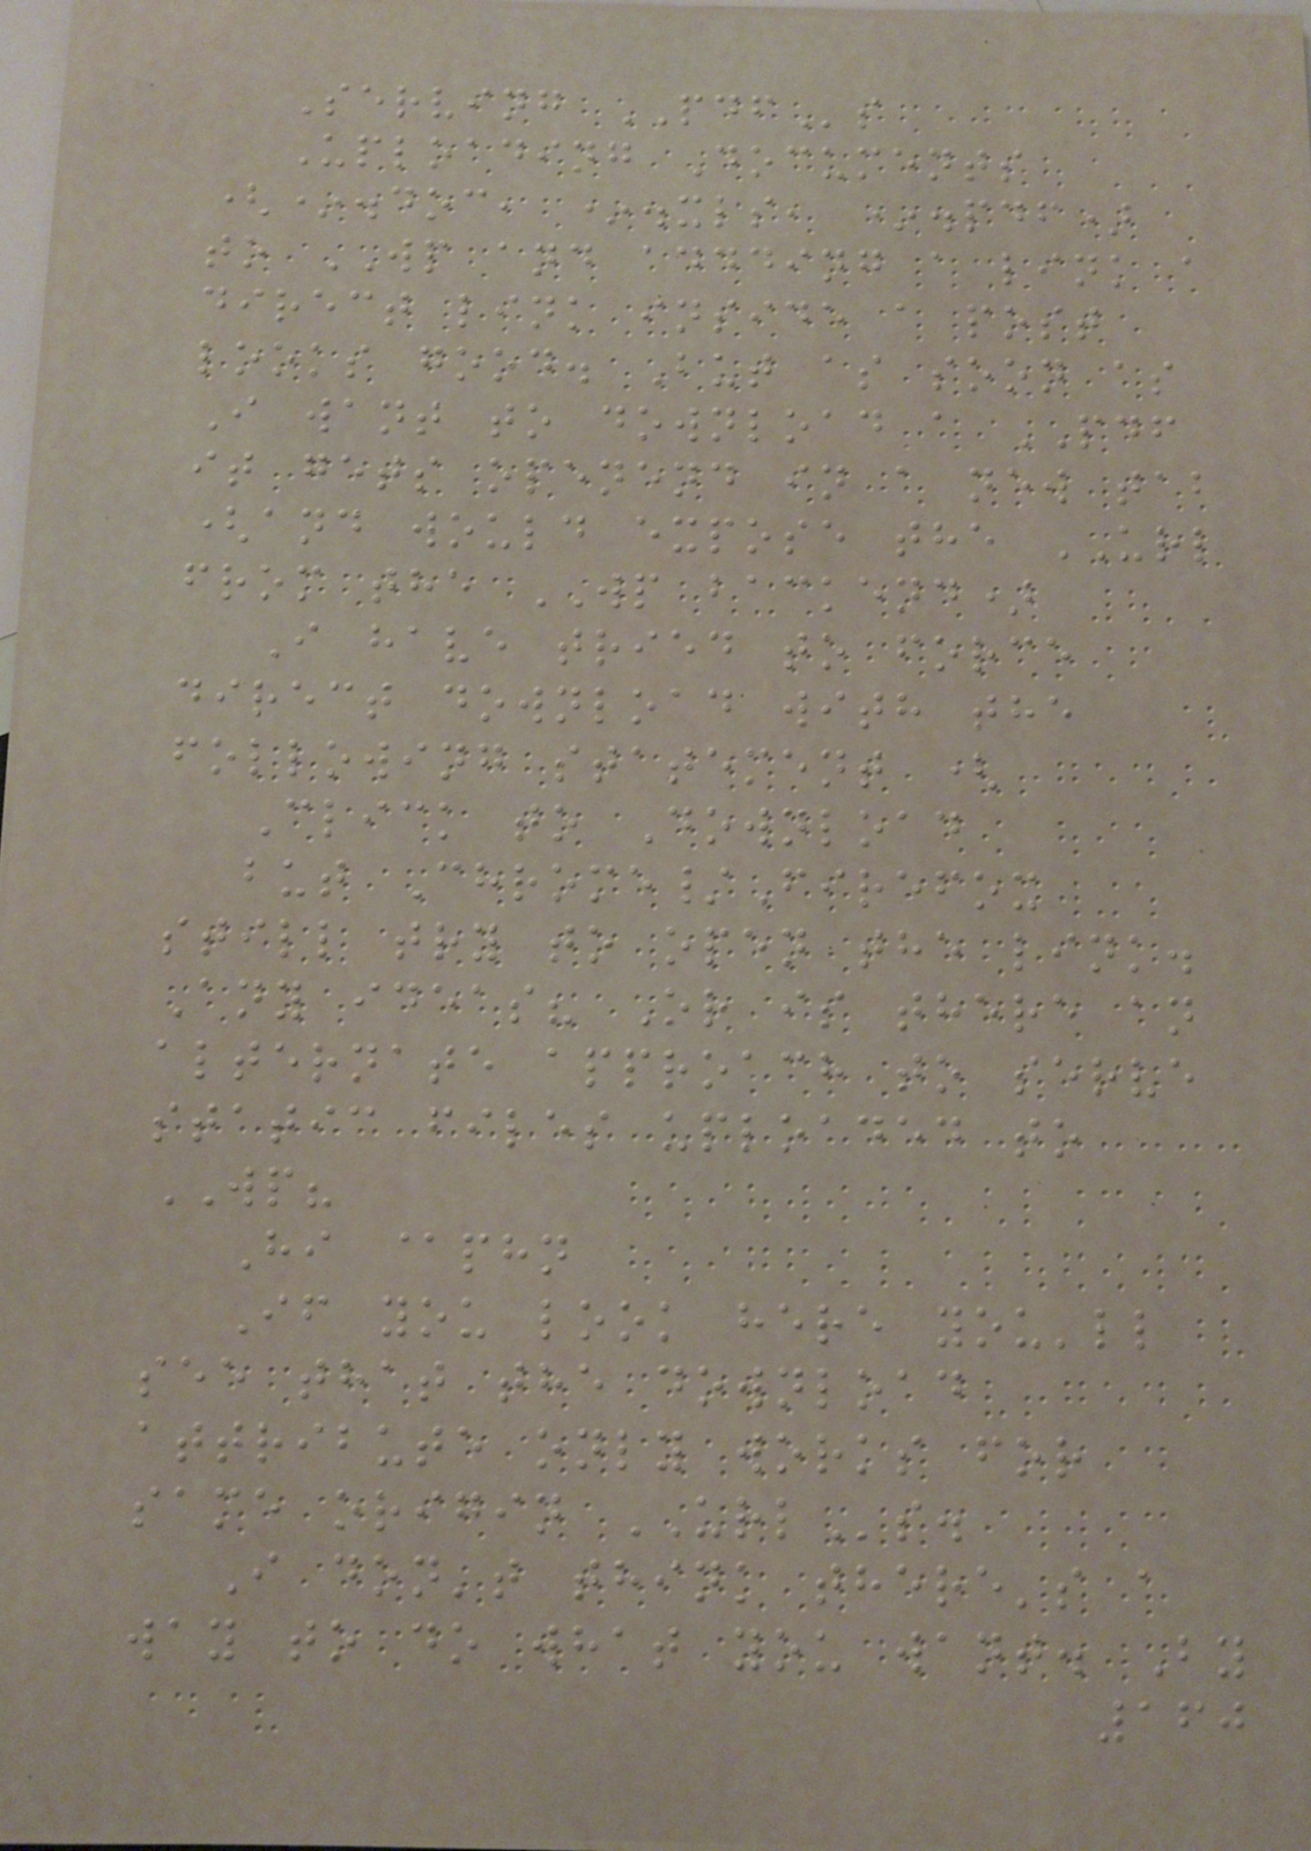Serving PDFs
Uploading Documents
(*.doc, *.xls, *.pdf)
to WP and addding a link a
direct link inside a post
looks good. But as soon as
I want to download a PDF
it gets openend in a new tab
(and would expose the URL
from the WP backend)
I have tried to force
direct download with the
following statement (
Click to Download
but Chrome/Firefox
still try to open the link.
Any ideas? Or is there an
alternate approach to serve
static files uploaded to
WP?
Hi @phn
If you look here you'll
see that the download
attribute only works for
same origin URLs.
I don't think there's a
way to do what you want. By
160
